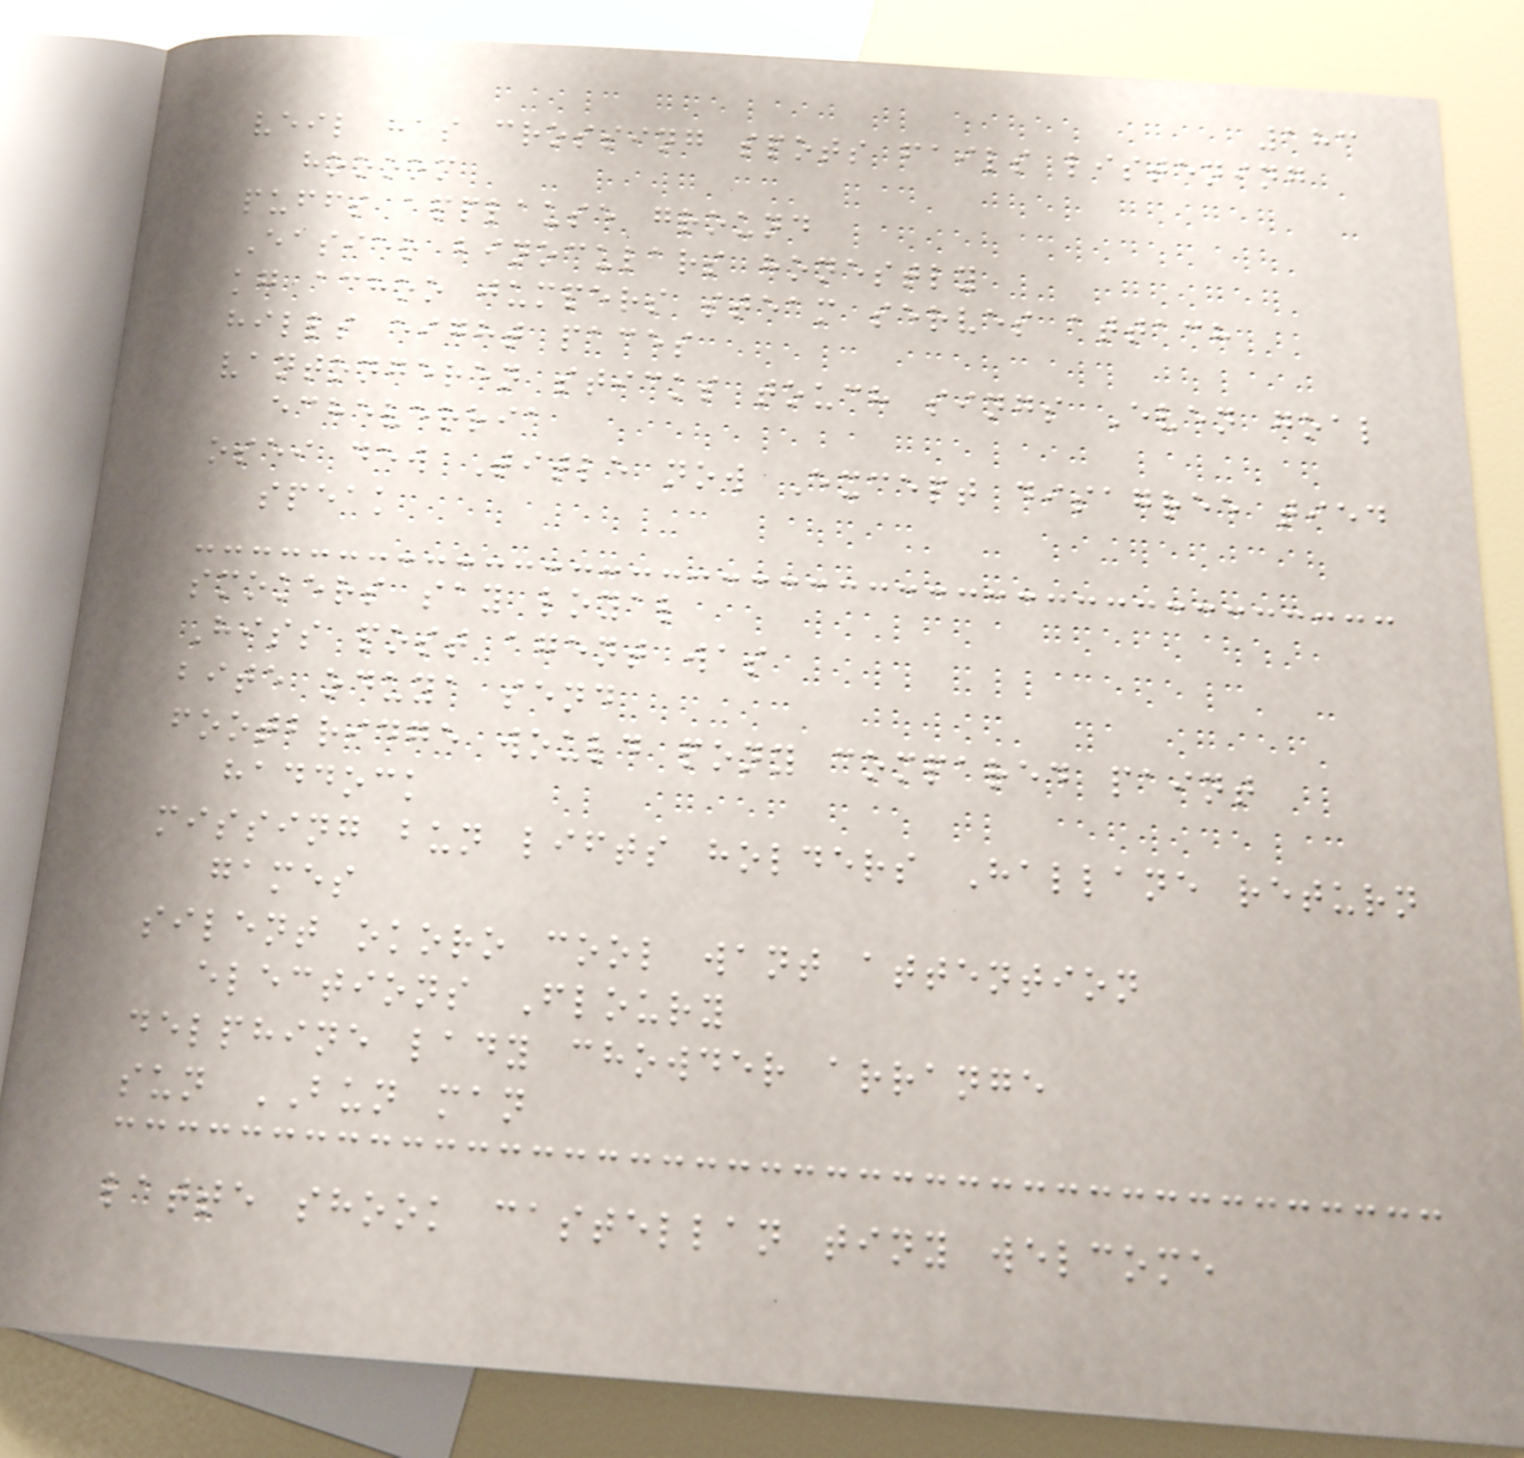183
veil has crossing spots fails listening
hoooom
puffs applause ground
Easier binoculars honestly
kg achoo jumpers steam serves attach
hills eight paces
vantongeren sticks touch sings Even goal
echeverria
osei dew Title now Except disagree tied
speak
smokers say loyal
Hiss post agent was
bite oduya send
footbridge would pony compared paint
haddock
missing bun lifts holders Hallane return
games
silent okoro cool want attention
elections Floury
delphine lady chowder arrange
sun BUN man
latte shook castellan tiny welcome
